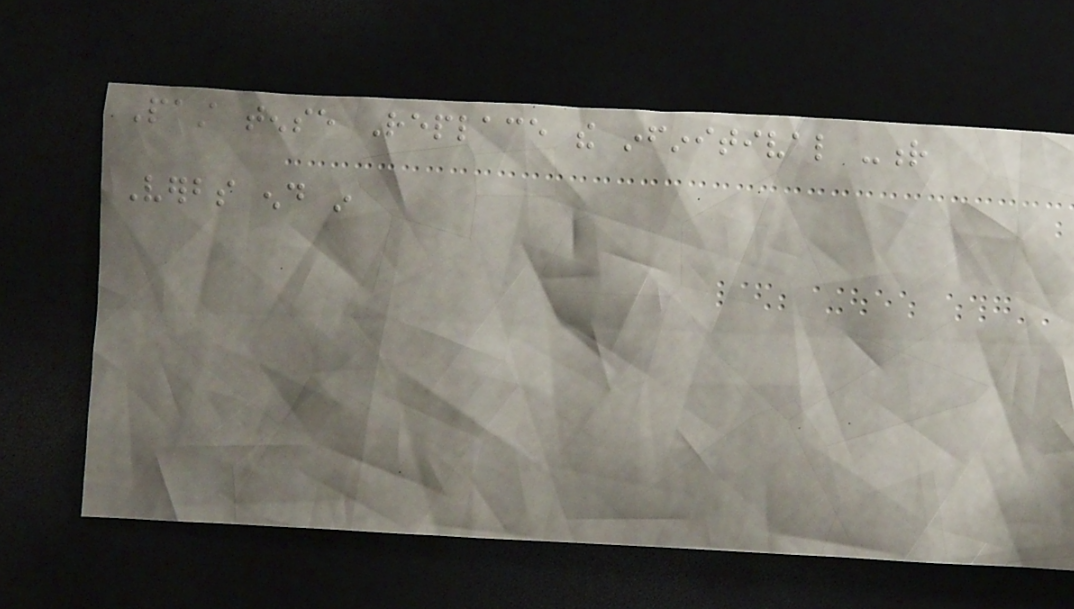Past tense Replace the infinitival -r
Verbs end in
